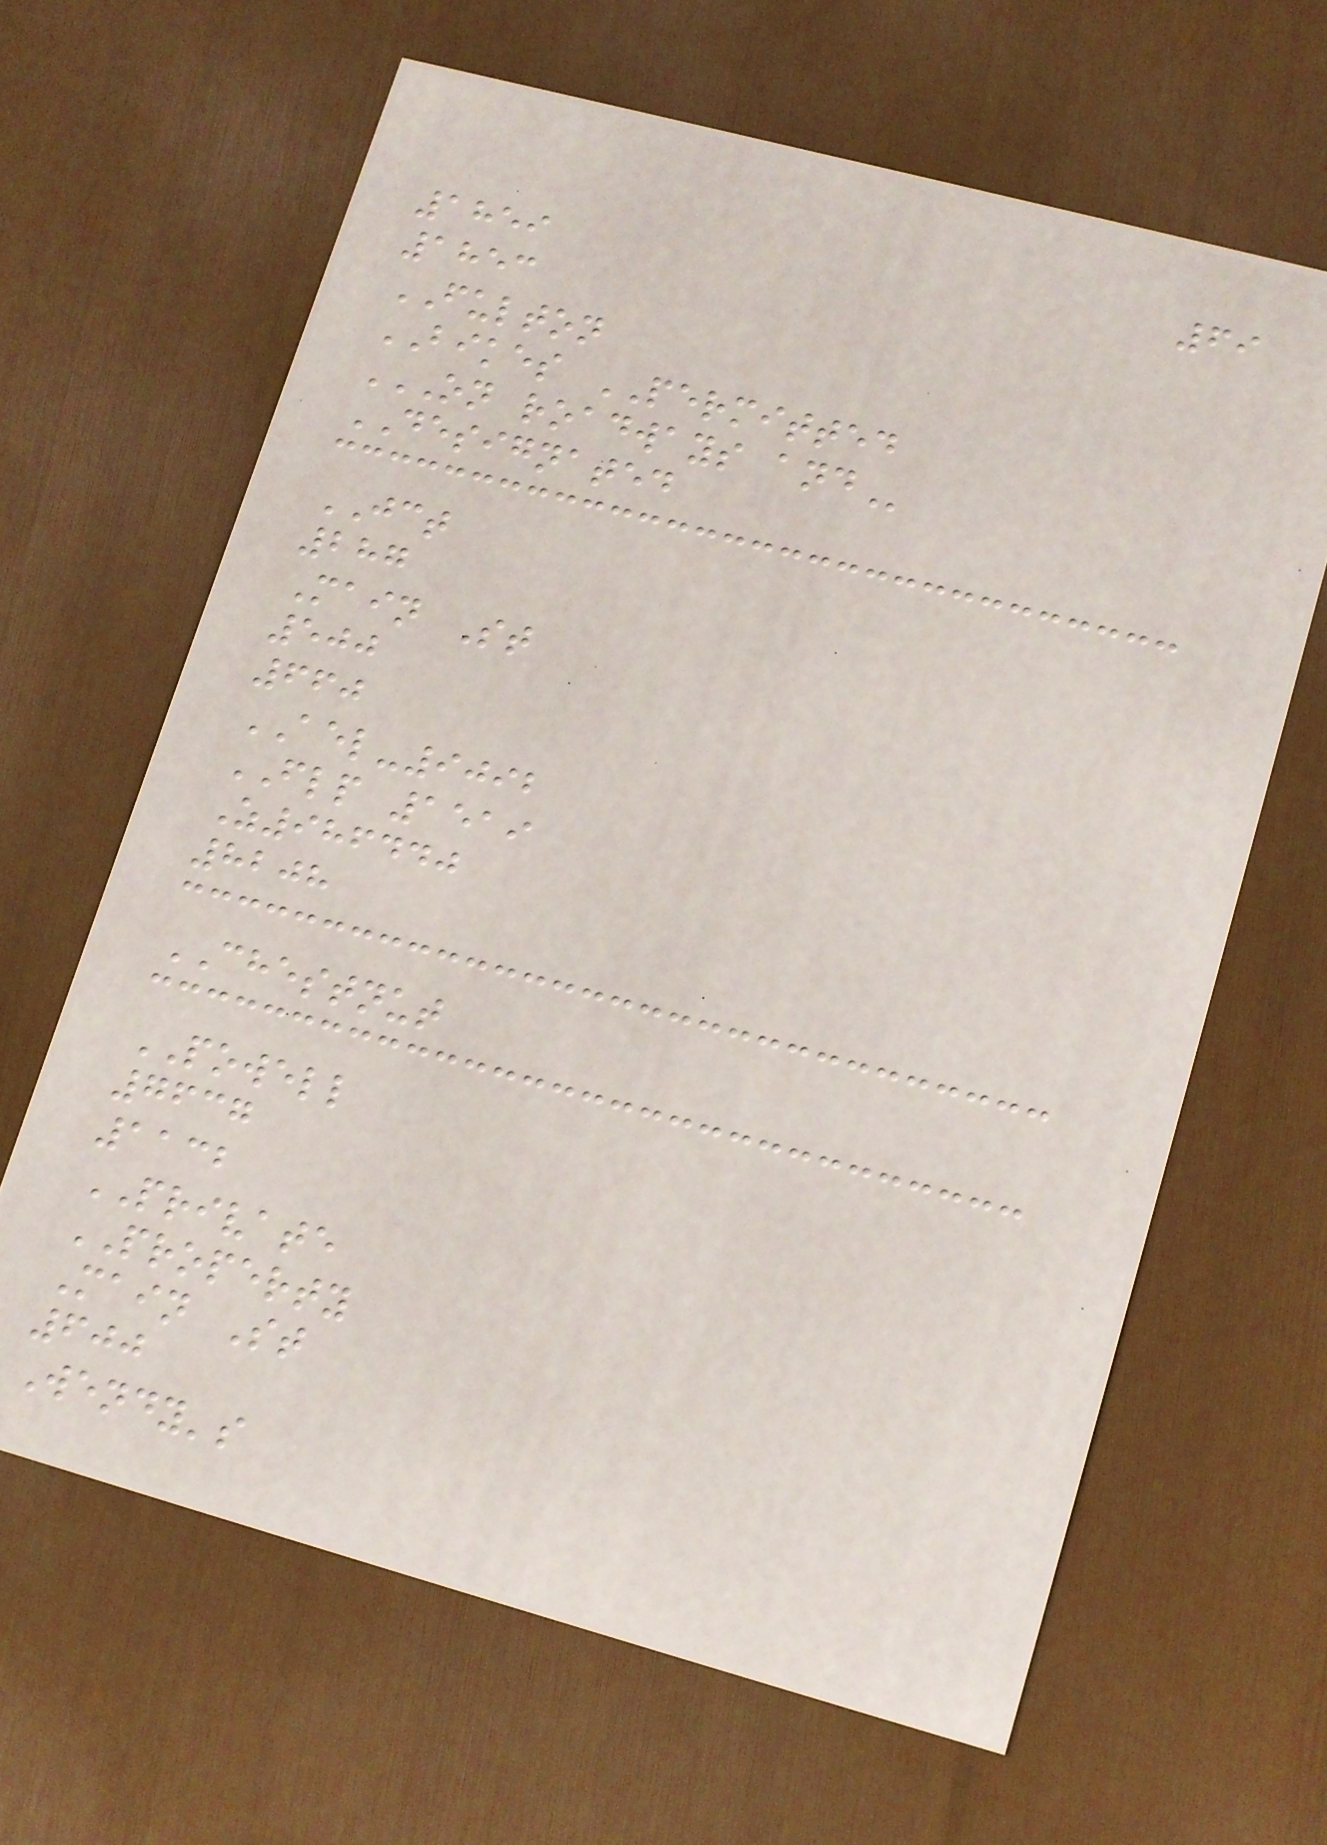69
1859
1853
FULTON
BIKES PERMITTED
ON ROADWAYS AND
DESIGNATED
JCT
287
Main St
500
660
AEL-9092
FLP 1519
Z986440
8208
CHESTNUT
POWELL
7637
1132
PRIVATE
PROPERTY
Main St
600
Wendy's
